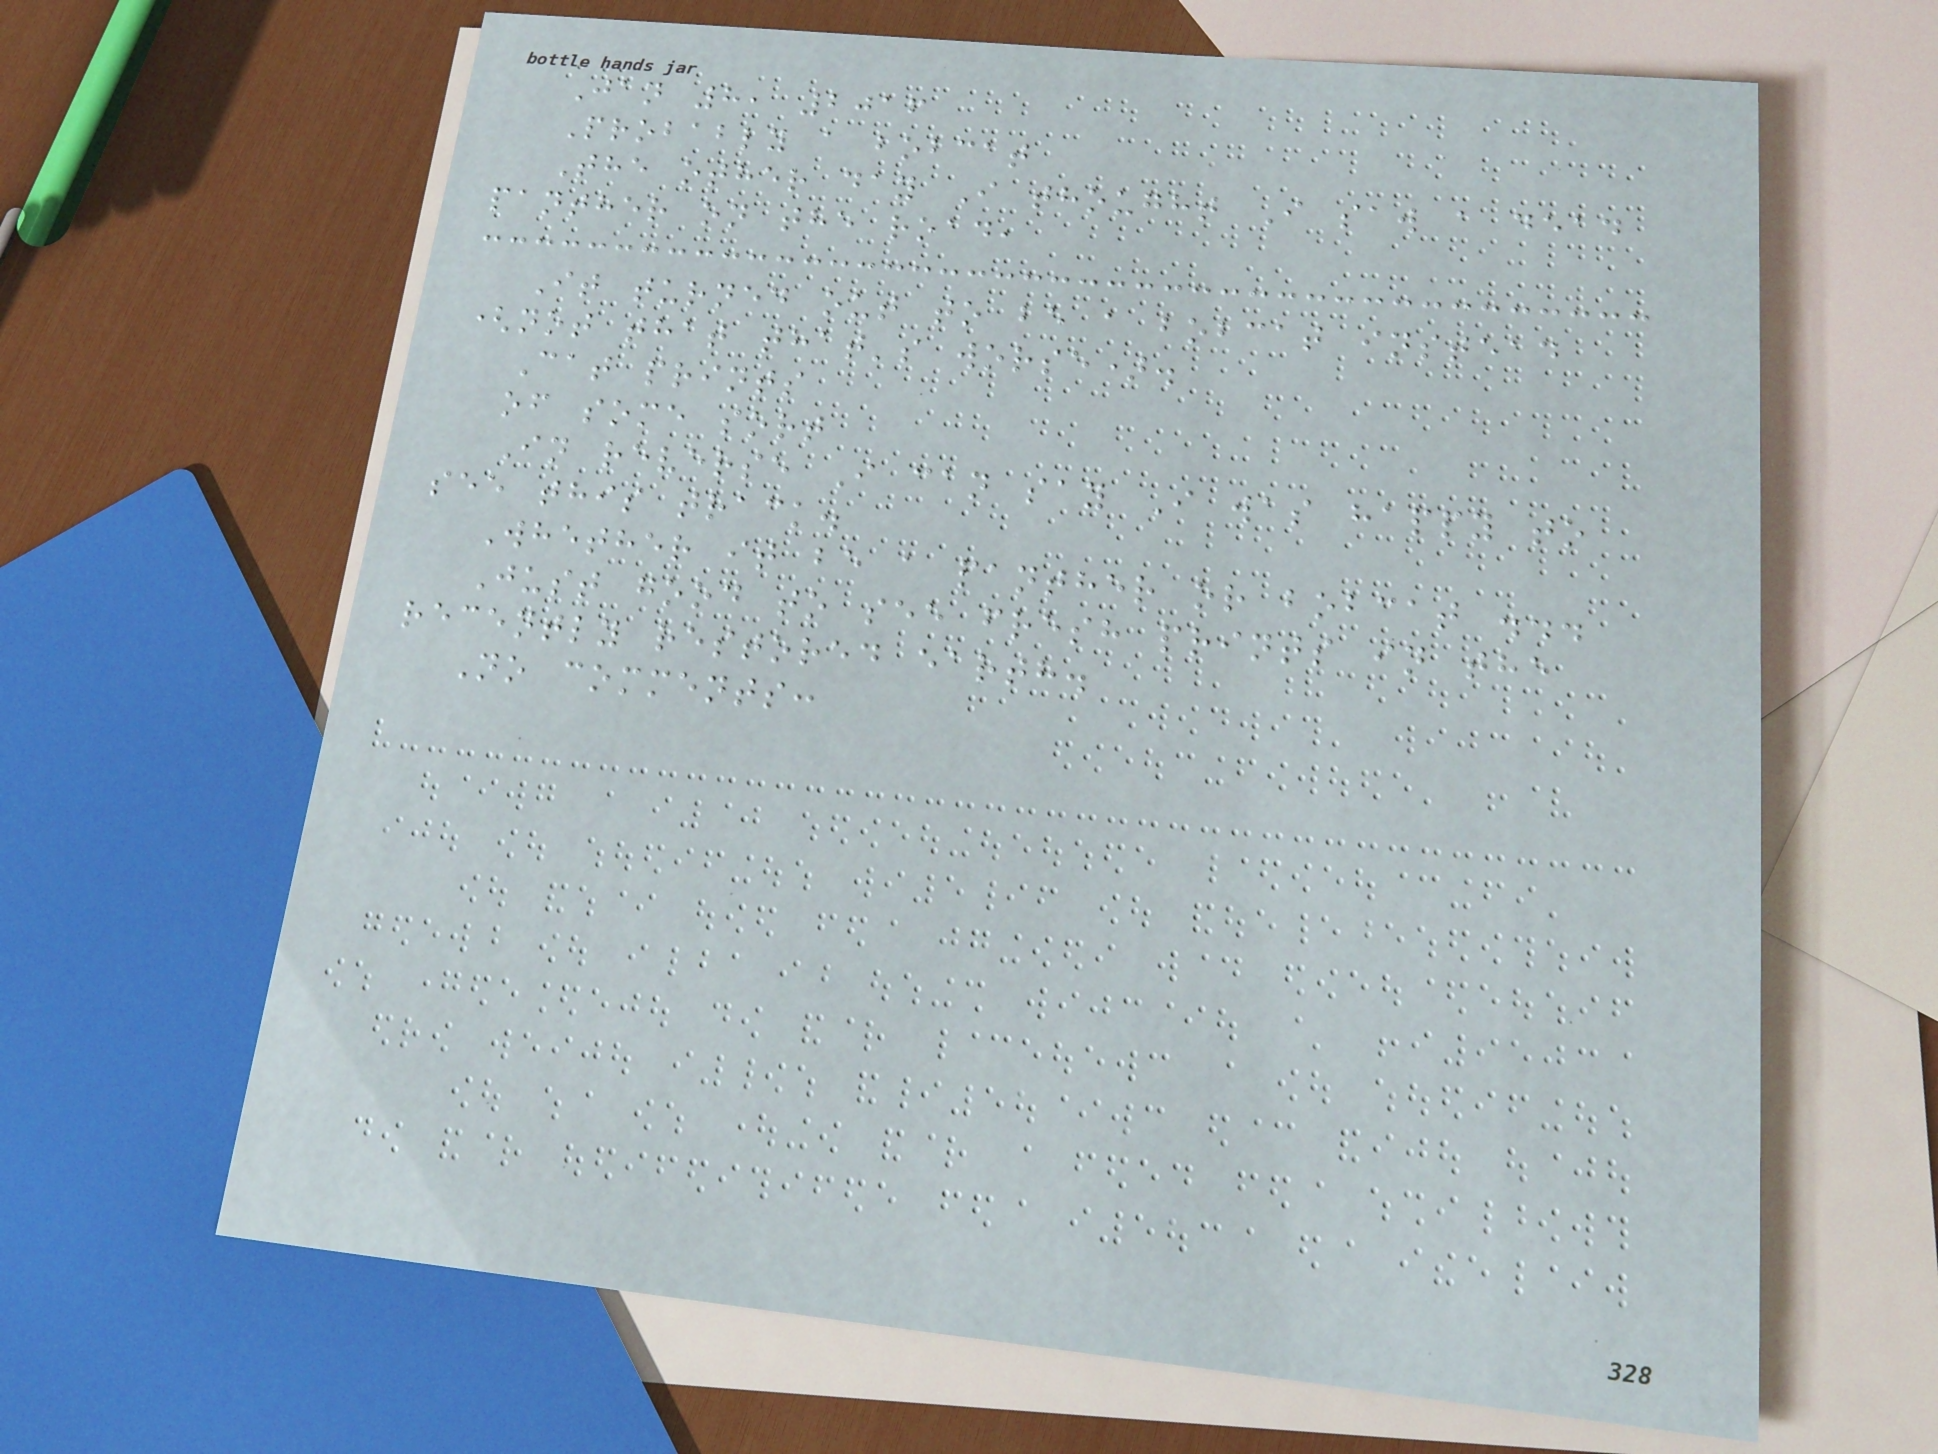Jan 8, 2016
Probably a bobcat
The other day I thought I saw a dead
panther on the road,
It turned out to be a bobcat instead
(not that that's worse).
Cat prints
of some sort
In reverse I can say I was happy to
see this track.
Whether it be a panther or bobcat ...
Just good to see fresh prints in the
recently restored earth.
No comments:
